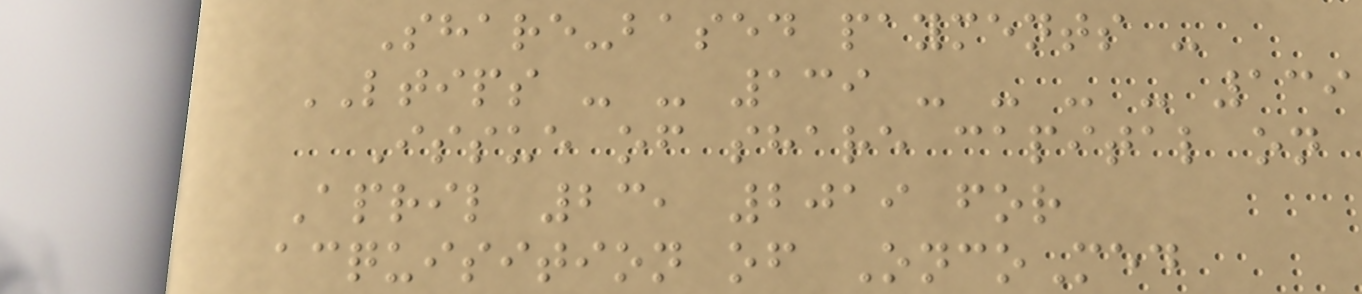Share-based payments -
LTIPS - - 139 - - - - 139
Issue of share capital on
April 23, 2019 for
acquisition of OncoMed
